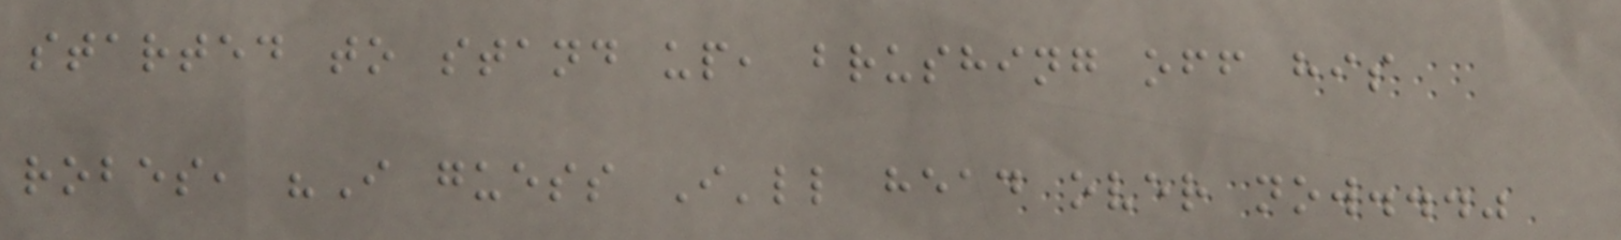started to stand up, brushing off his
robes, "I guess I'll head over now..."
